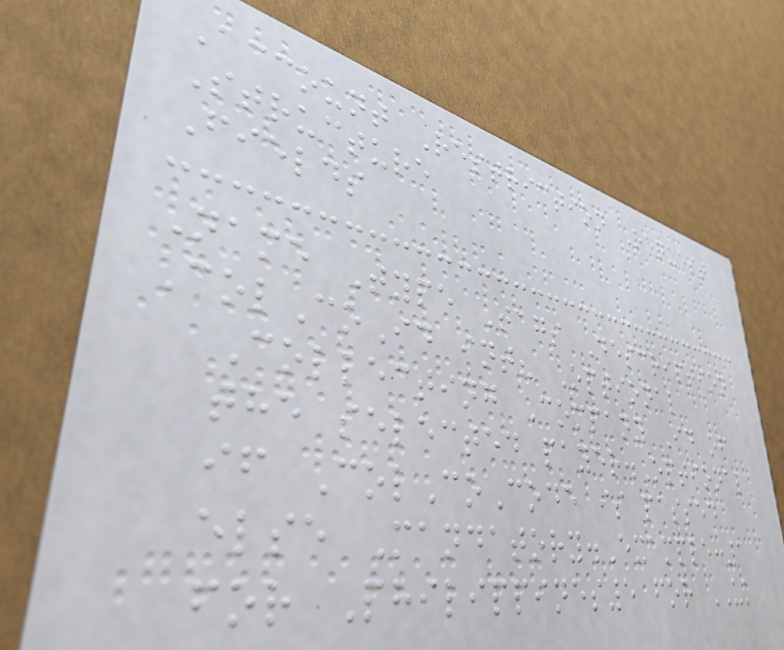Account Restriction Request
Structure
Fields
Name Type Tags Description
ColCoId int? Optional
Collecting Company Id of
the selected payer.Optional
if ColCoCode is passed
else Mandatory.Example:1
for Philippines5 for UK
